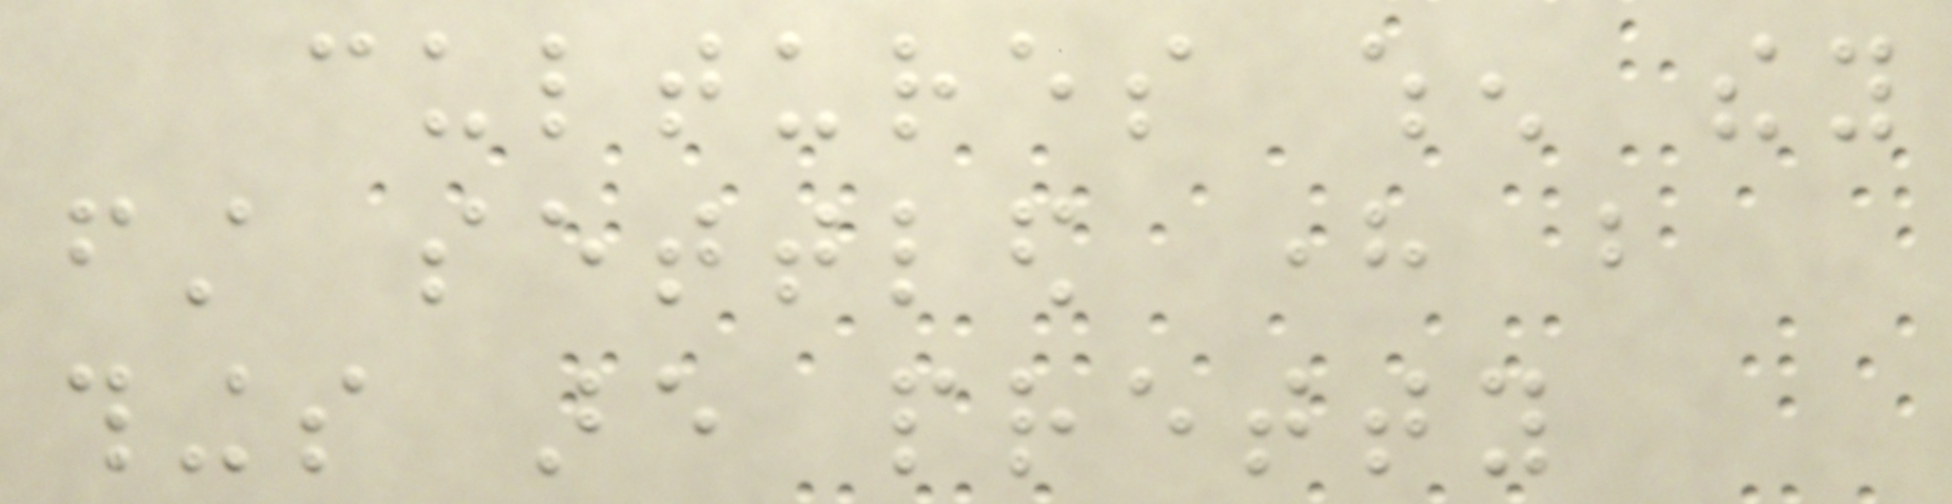cultures when they
first settled here but
things are pretty
